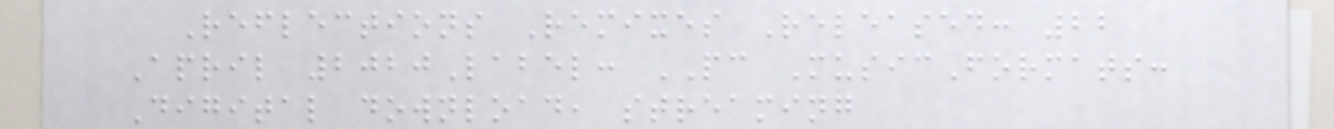Reflections Remixes Released: 22
April 2020Label: PC MusicFormats:
Digital download, streaming
